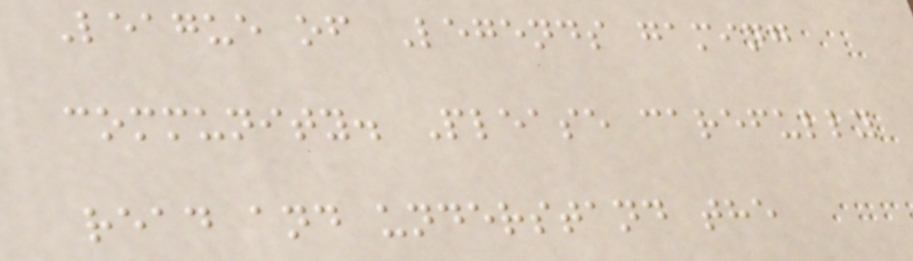League of Legends gaming
community. Please carefully
read and understand the
